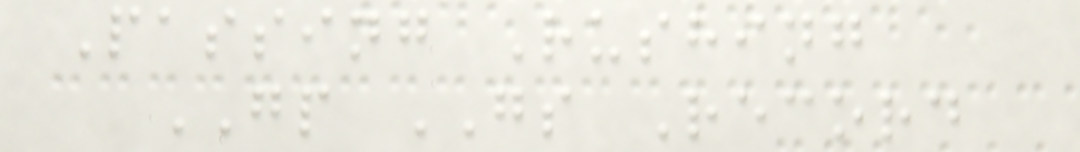Passing Rushing
GP GS Record
